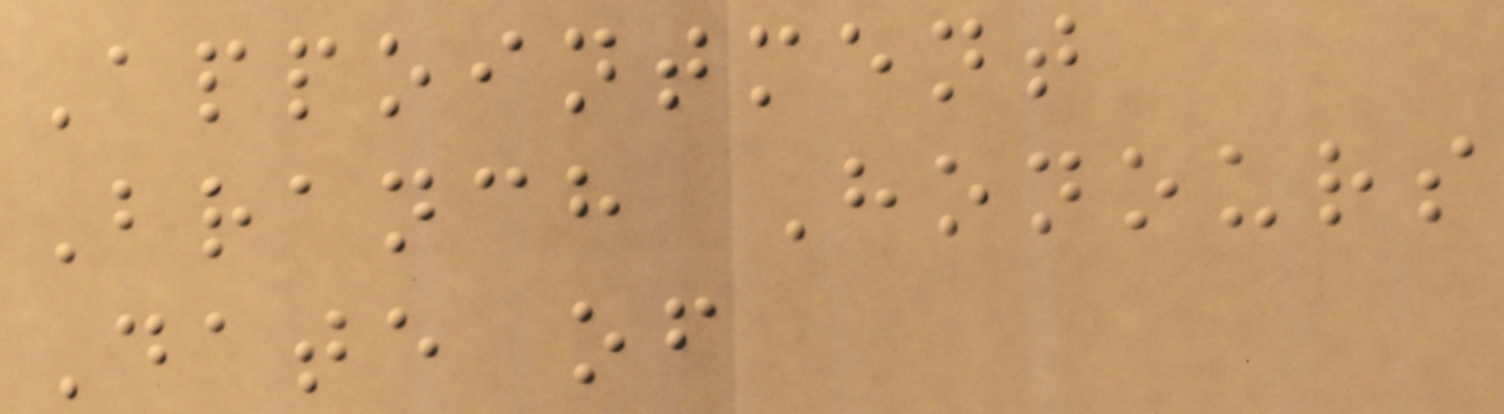Appointment
Branch Honours
Date of
